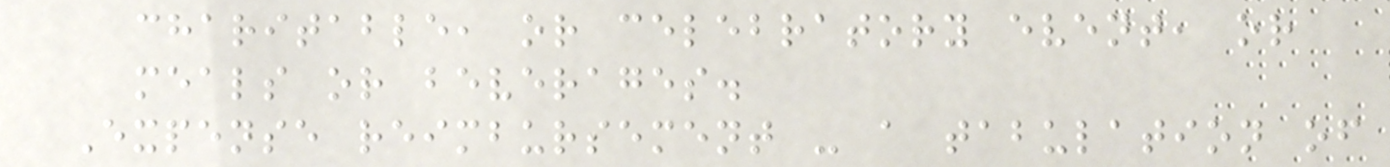charitable, or celebratory event, or
meals or beverages.
Expense reimbursement - a tabulation of
